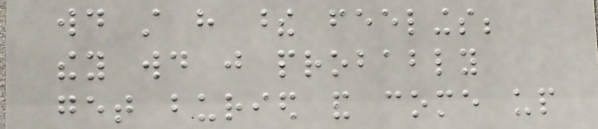would still have these feelings;
they would just probably
get buried and come up
